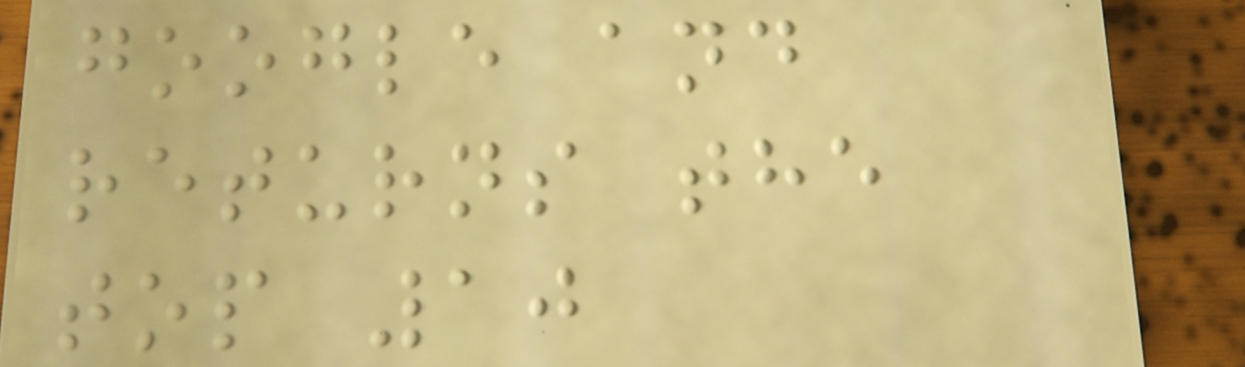google and
returns the
top 10
